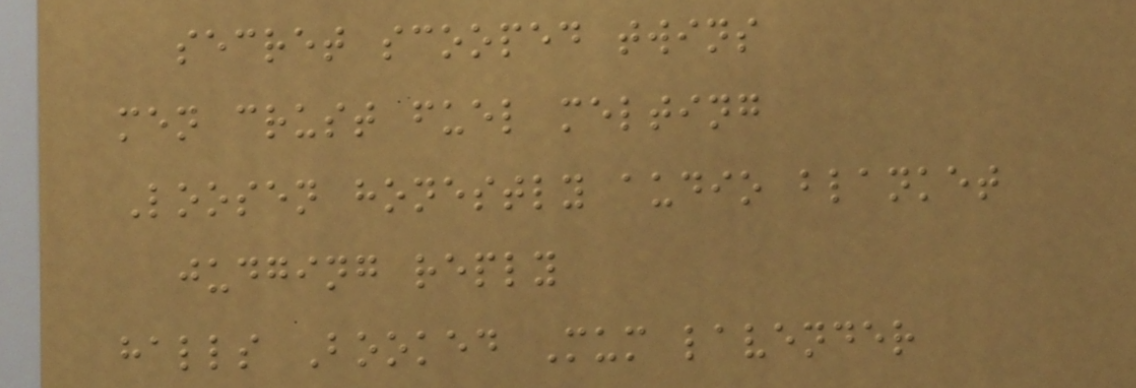secret scooped twins
men crust fuel melting
Loosen honestly audio blanket
judging reply
halls Booked Mum lavender
